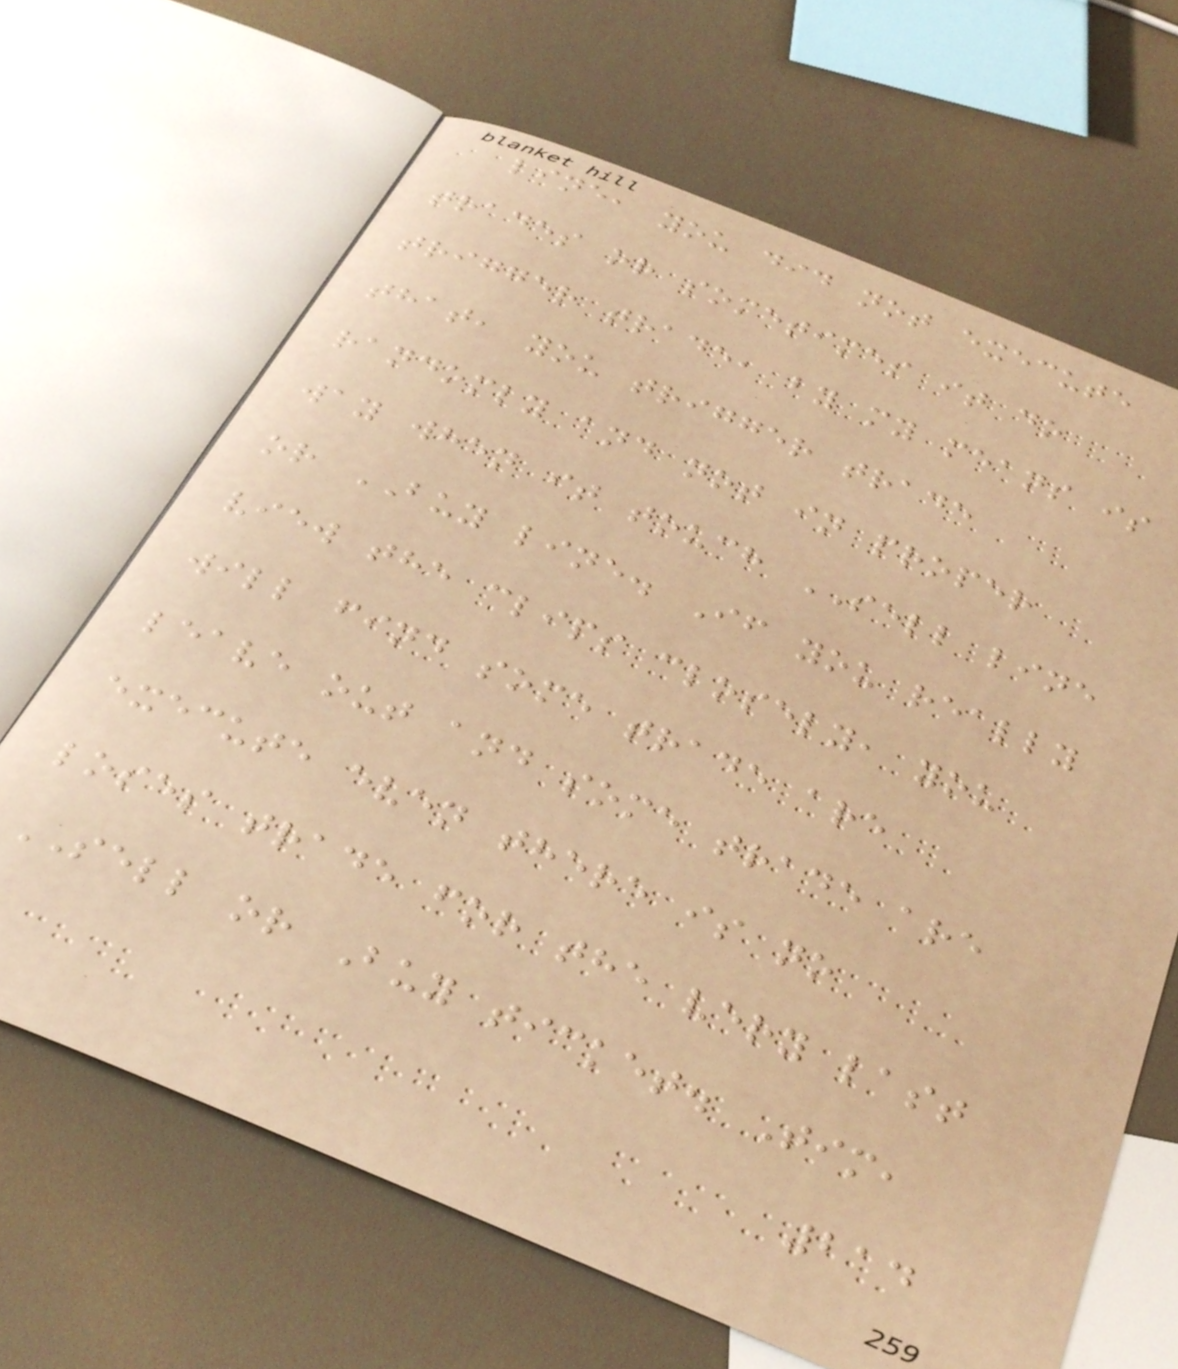line, you did not execute
trades or sometimes it do
trigger trade, by my means is
that, you trigger trade
randomly and not in proper
way when it touch SELL line
or BUY line. If you really
view the clips closely, you
will find some trade are
leave out and some trade are
execute even there is no
loses trade for the very last
SELL or Buy ticket. Tim,
214
